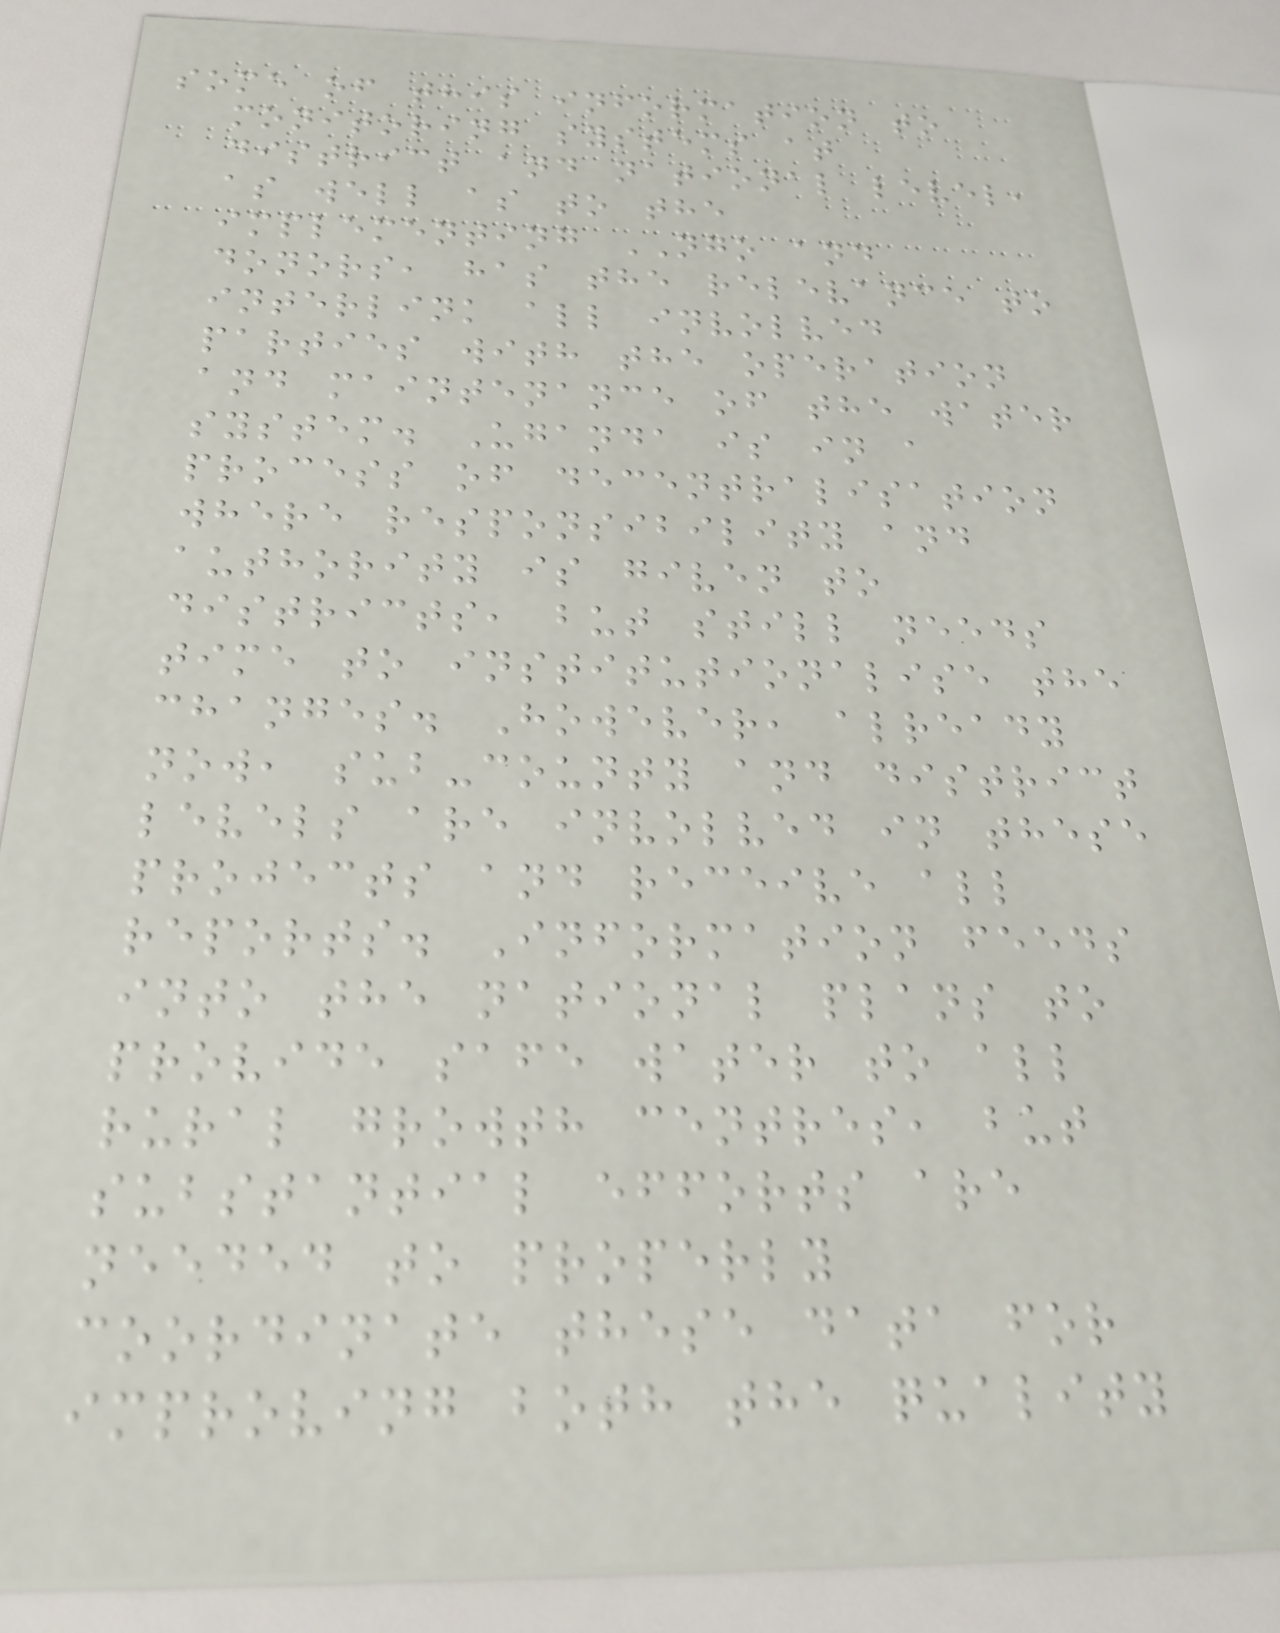some of this information to
monitoring systems at
district and national level,
as well as to the
implementing NGO and
donors, has the relevance to
interlink all involved
parties with the operation
and maintenance of the water
system. Uganda is in a
process of decentralisation
where responsibility and
authority is given to
districts, but still needs
time to institutionalise the
changes. However, already
now, sub-county and district
levels are involved in these
projects and receive all
reports. Information feeds
into the national plans to
provide safe water to all
rural growth centres, but
substantial efforts are
needed to properly
coordinate these data for
improving both the quality
